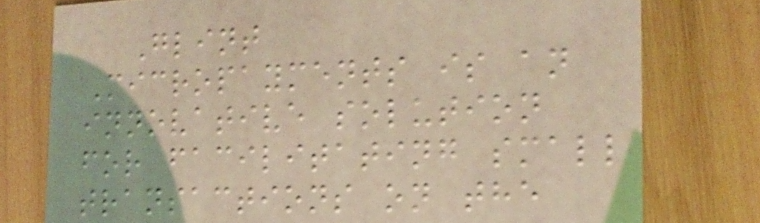Glint
Micropayments is an
innovative solution
for facilitating small
transactions on the
